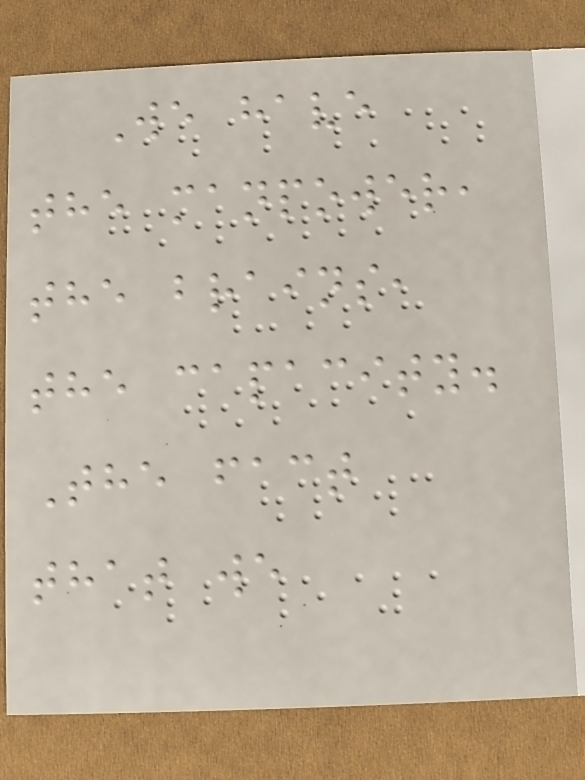We have
the manpower,
the brains,
the capacity.
The fact
that we
